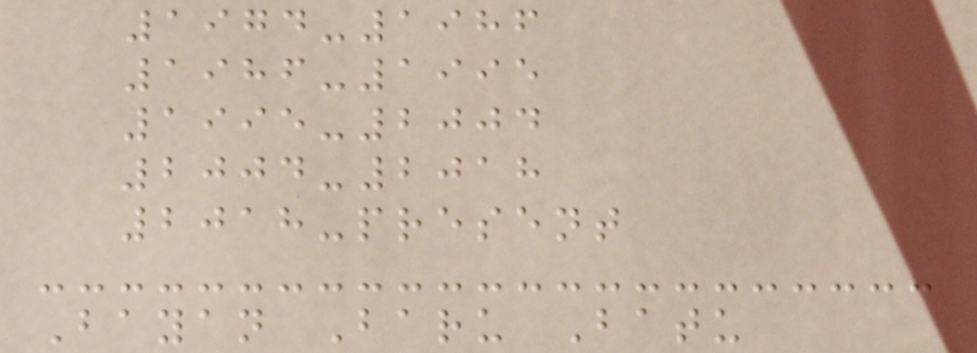1974-1986
1986-1995
1995-2004
2004-2018
2018-present
Bayan Baru Batu
